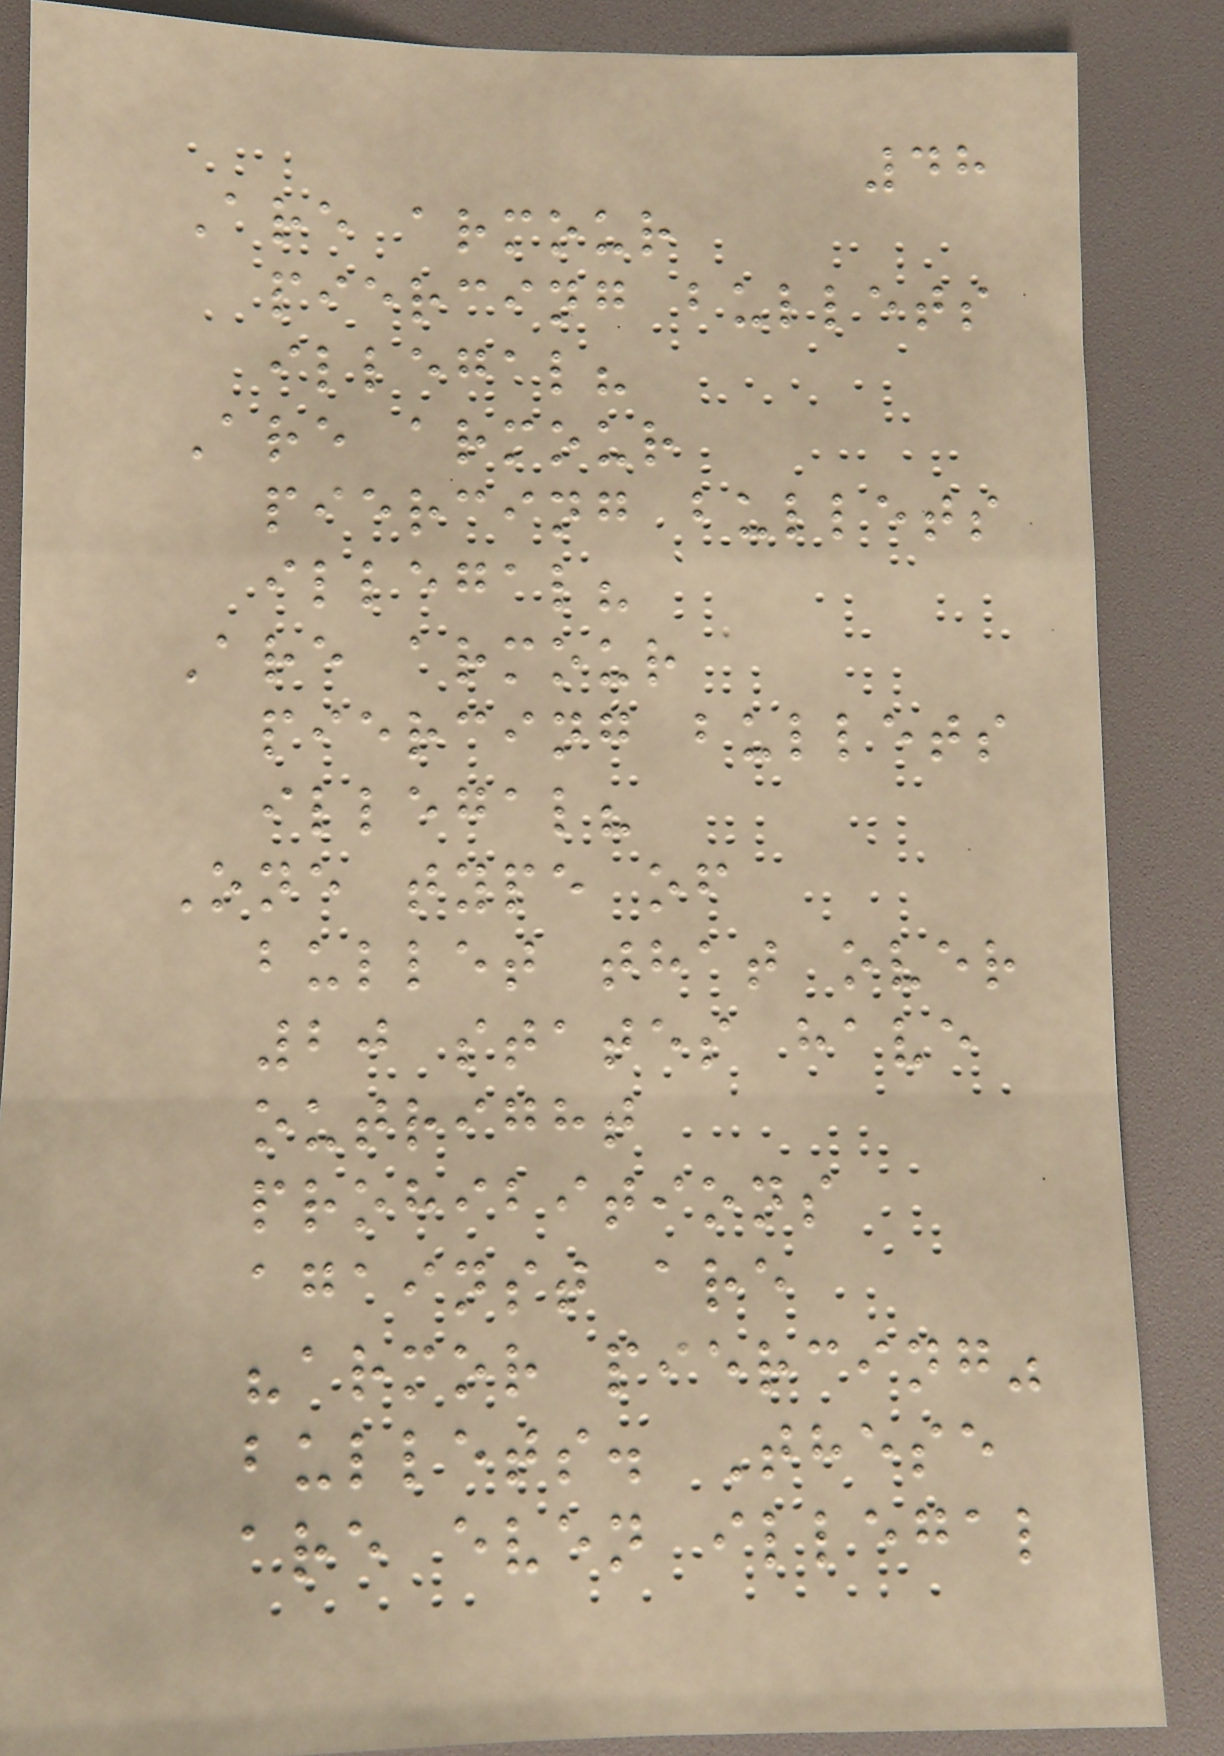48
Are armour
piercing bullets
illegal?
Are armour
piercing bullets
illegal?
Are armour
piercing bullets
illegal?
One type of
bullet that over
20 states have
outright
prohibitions
against are
"armor piercing"
bullets. These
are even illegal
